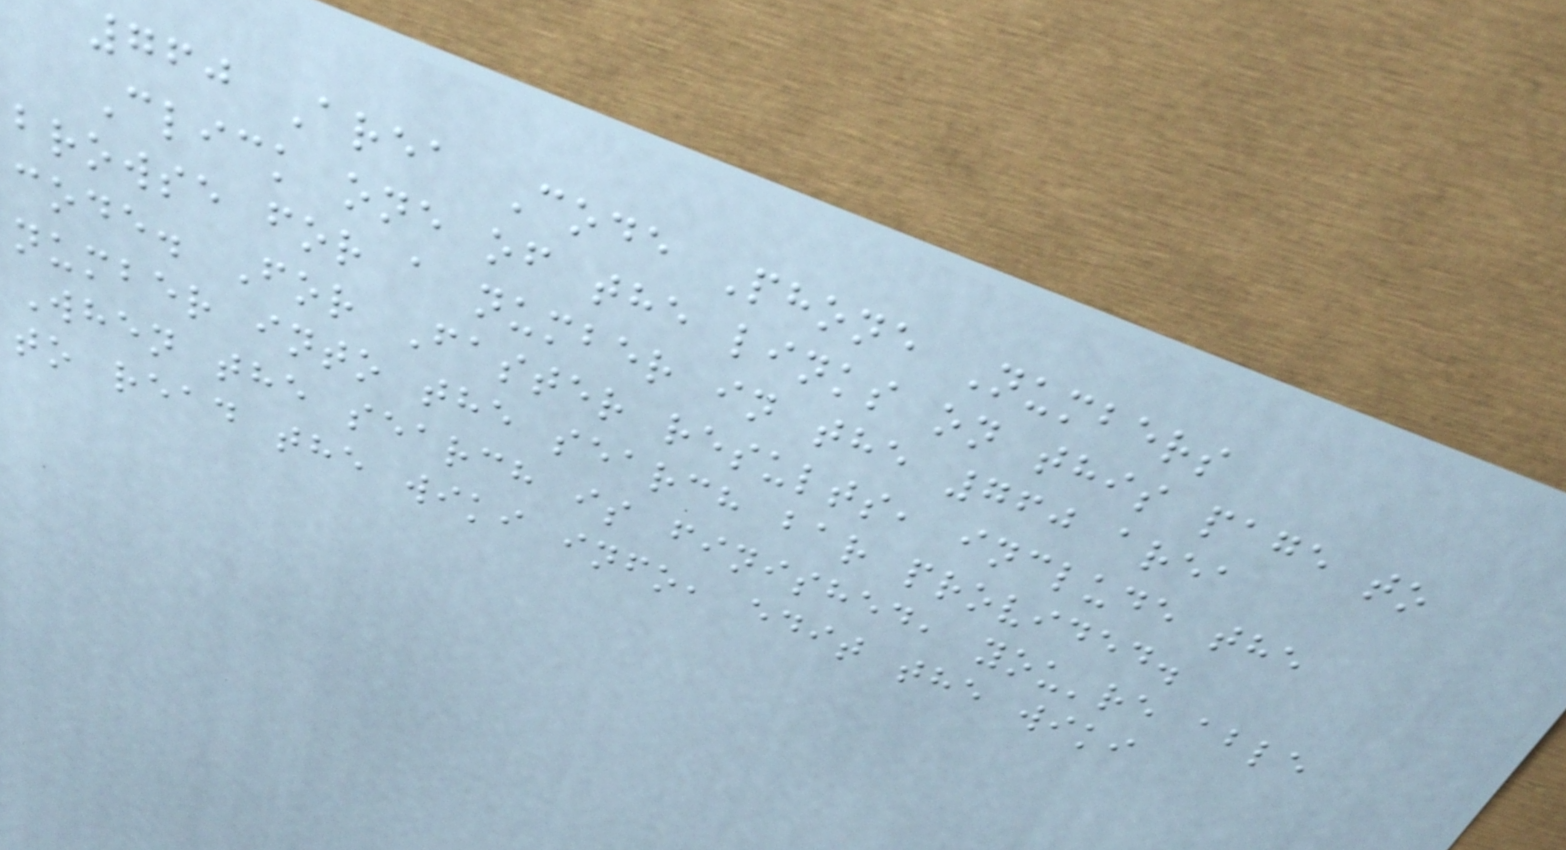760 Area Code Phone Numbers
Click one of the links on this page to
browse for a number in the 760 area
code. For Faster results, include the
number into the search bar provided.
When the search is finished, you're able
to read the wiki info, edit the wiki
